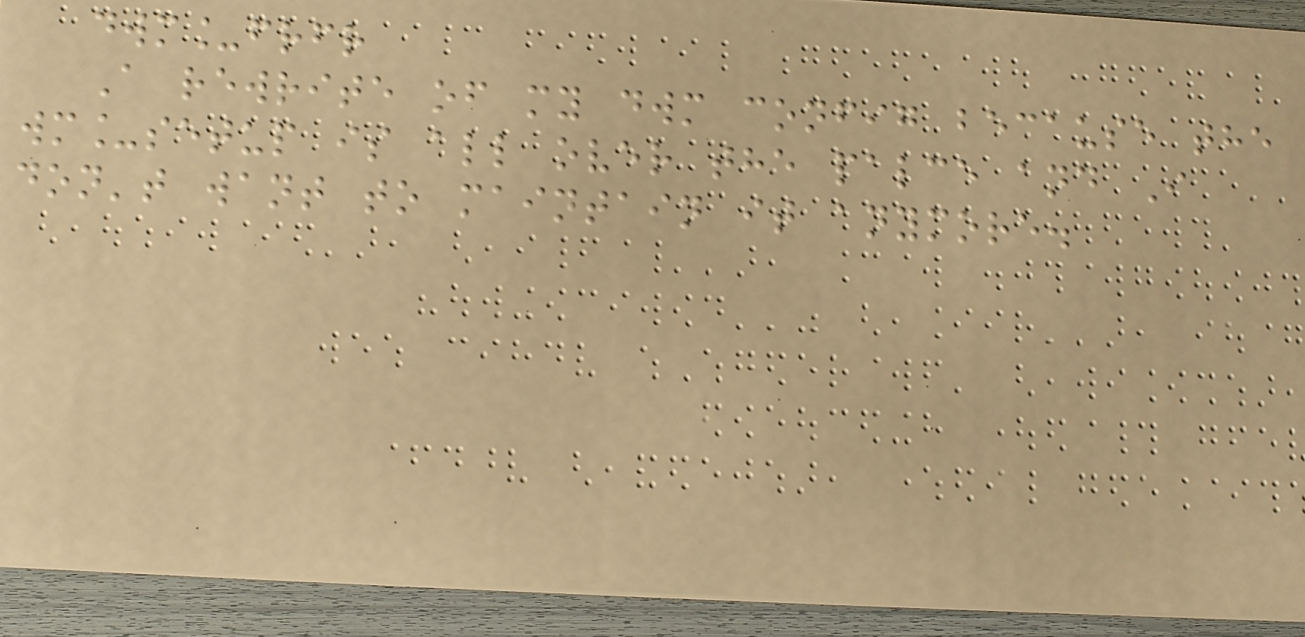dwm_frfr
A rewrite of my dwm config because the
wm_setup is all over the palce and I
don't want to maintain it anymore.
